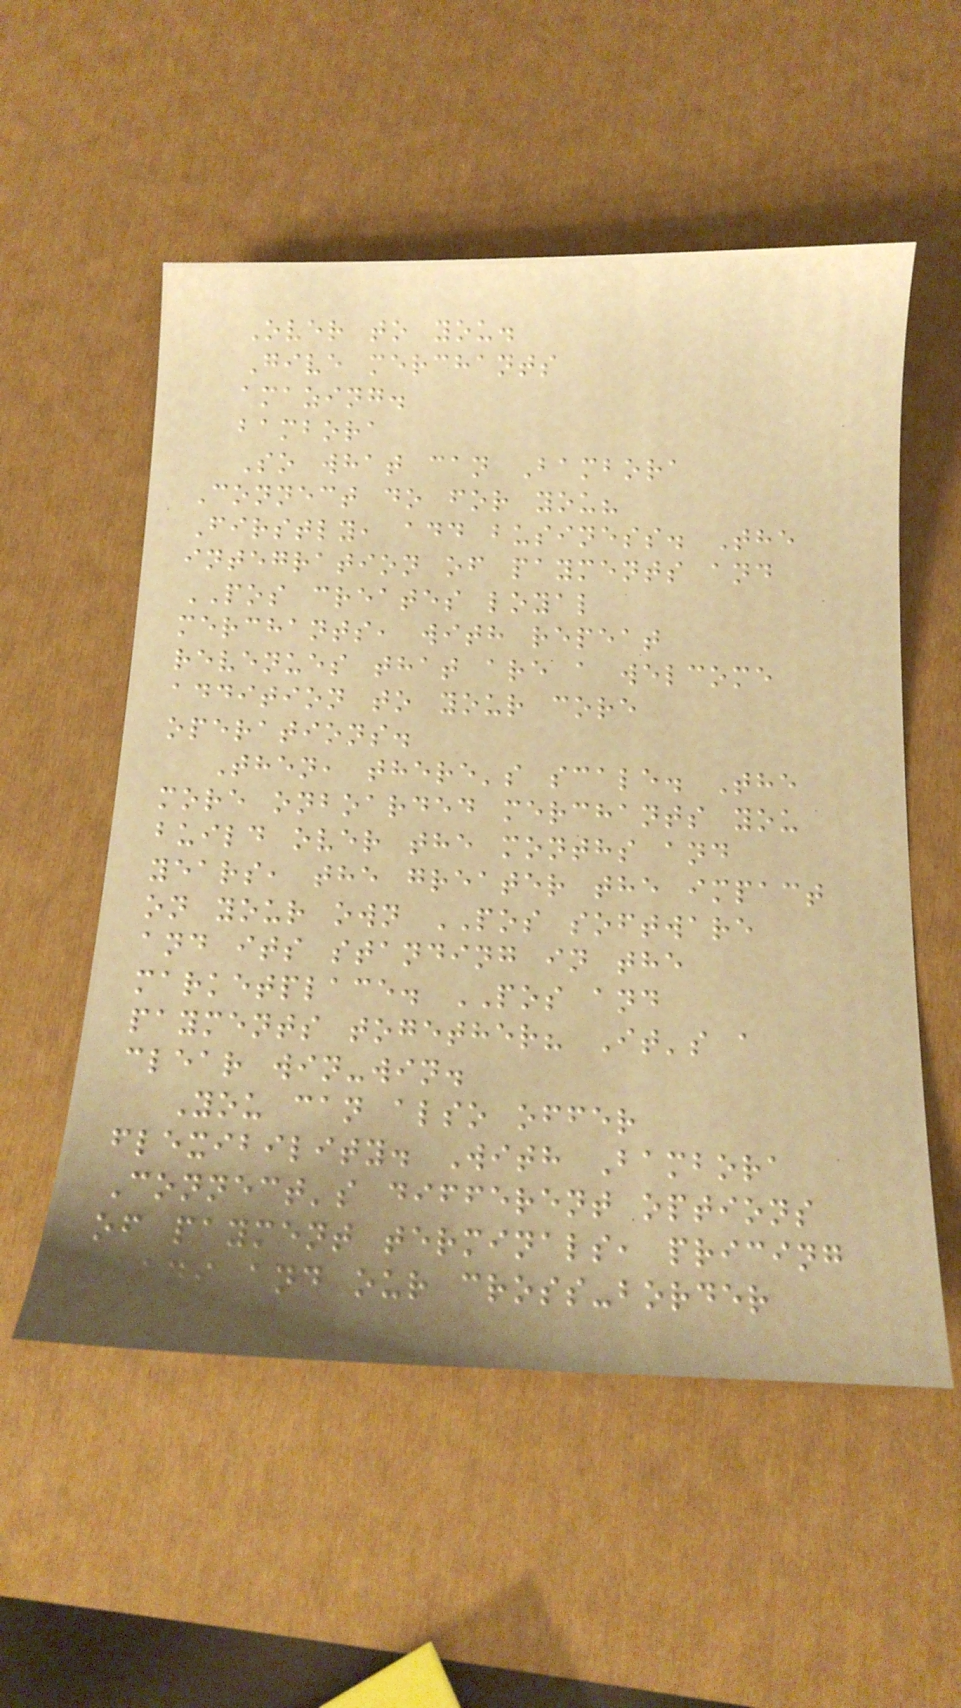Over to you.
Give merchants
amazing.
bambora
So what can Bambora
Connect do for you?
Firstly, add business. The
integration of payments and
POS creates loyal
merchants, with repeat
revenues that are a welcome
addition to your core
operations.
Then, there's scale. The
more onboarded merchants you
build over the months and
years, the greater the impact
on your own POS software
and its standing in the
marketplace. POS and
payments together? It's a
clear win-win.
You can also offer
flexibility. With Bambora
Connect's different options
of payment terminals, pricing
plans and our cross-border
